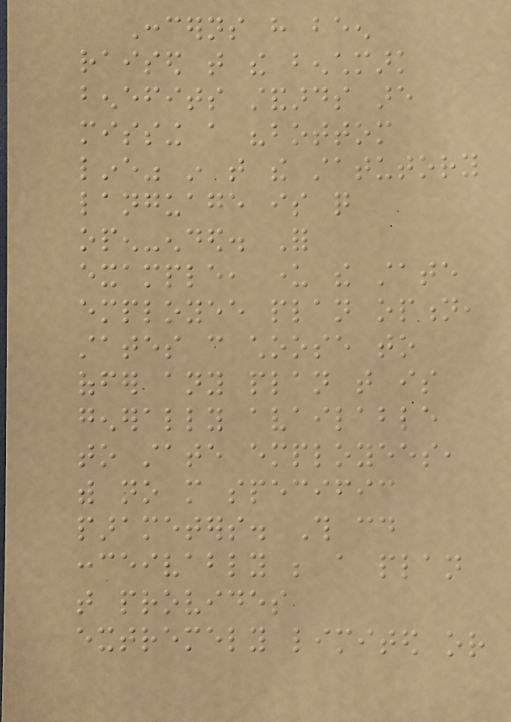Concerns have been
raised that the benchmark
benefits standards are
missing a "bottom
line" in that the statutory
language is quite
open-ended. For
example, under the state
employee plan option,
states can choose to
offer any plan that is
generally available
to state employees,
with no more specific
parameters. This could
conceivably be a plan
that provides
extremely limited or
